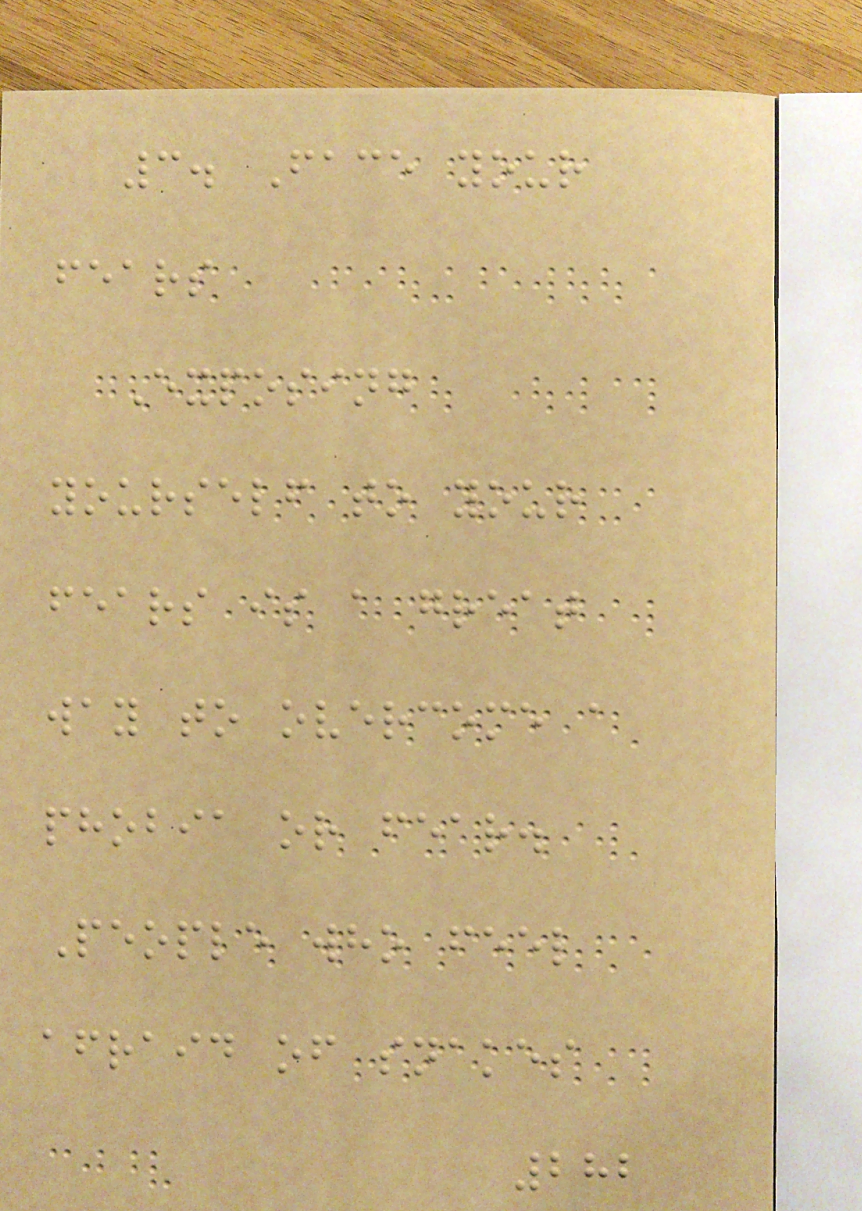3. Face your
fears
Exposing
yourself to your
fears is a great
way to overcome a
phobia or fear.
People who feel
afraid of snakes
282
